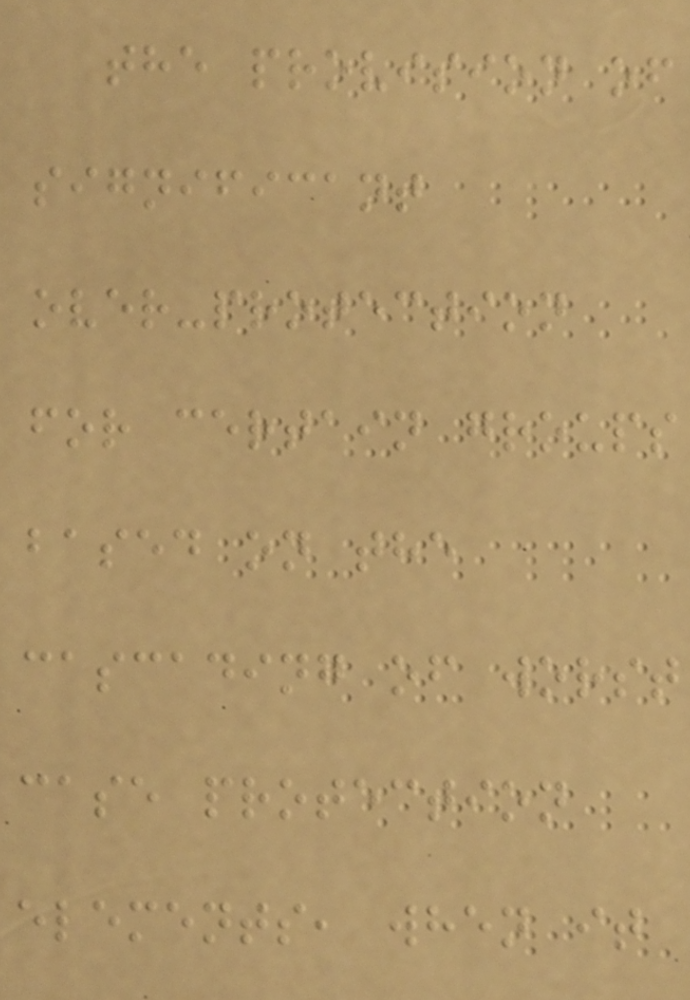the provision of
significant
over-protection
for certain groups
based on the
cascading of worst
case protection
elements, when it
